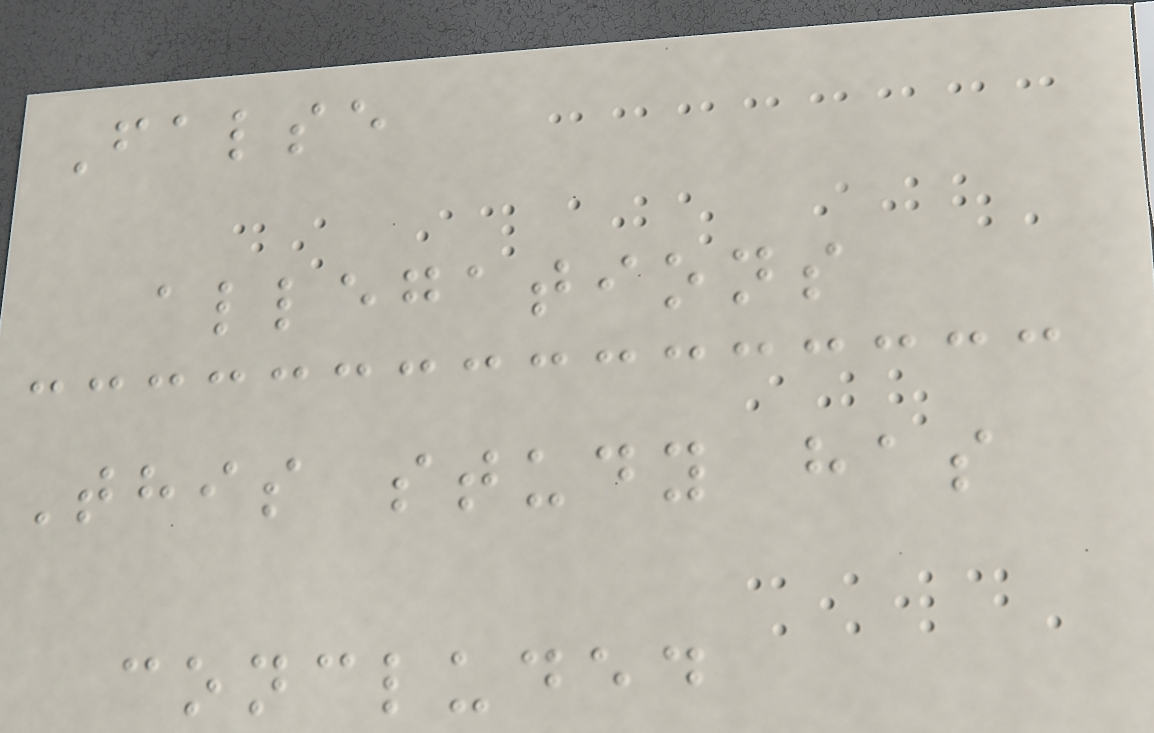False
allegations
This study has
concluded
